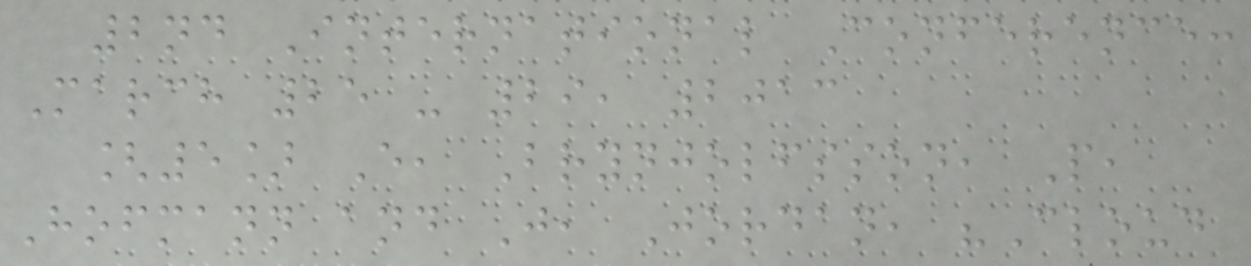2nd International Conference:
March 25 - 29, 2013
[5] E, Brynjolfsson, P,
Hofmann and J, Jordan, "Cloud
